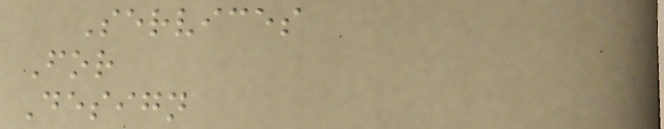Services
For
Design
